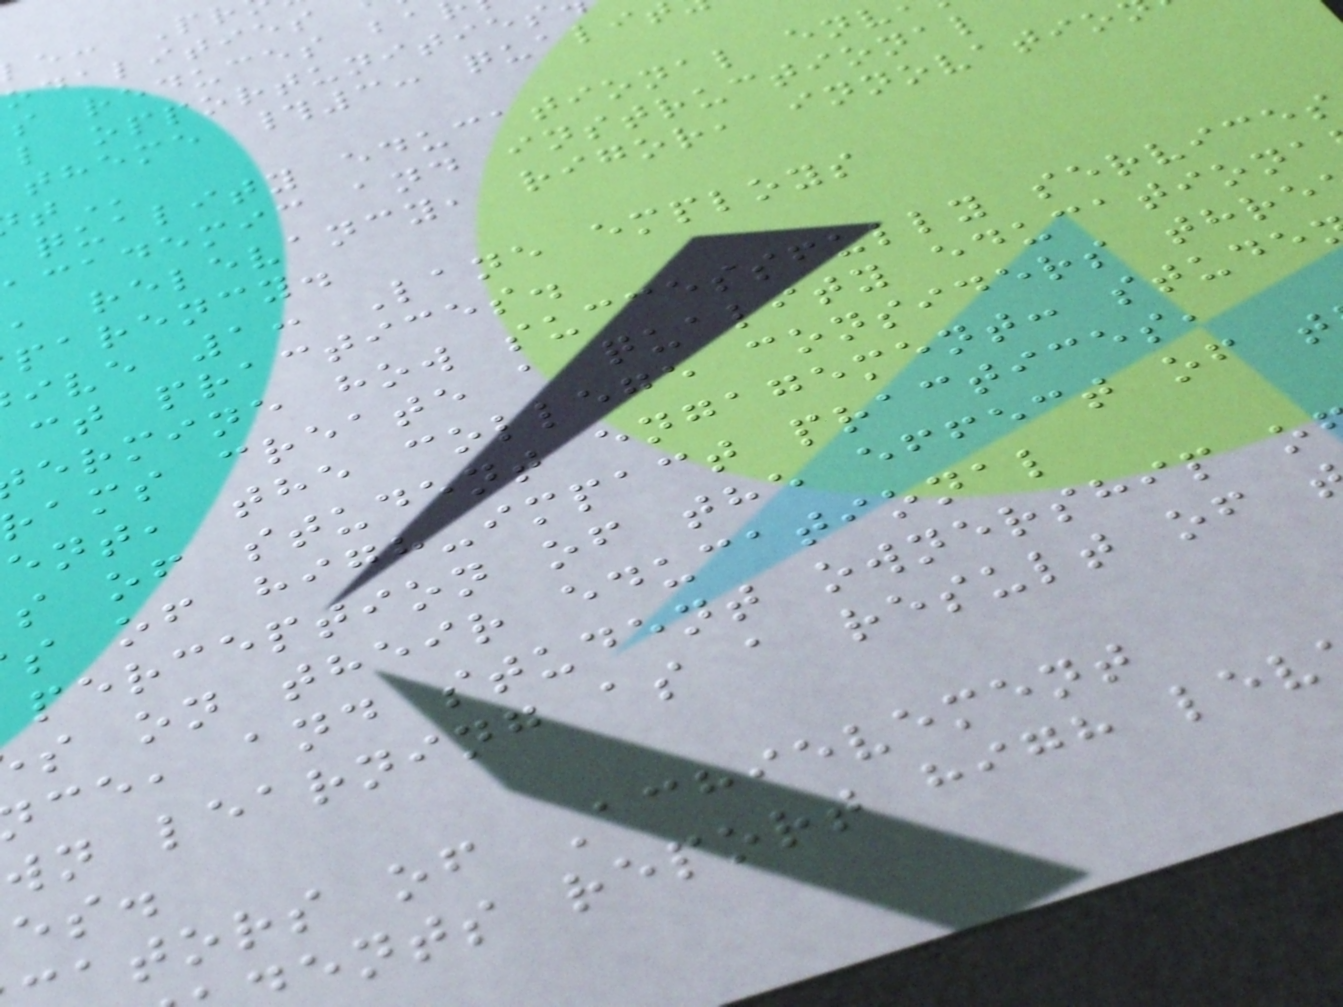s reduces ba
l opportunities
theme #3:
quality educational env
academic and instructional
, relevancy, rigor, innovatio
parency.
ive 1: Lane employs
ct practices.
ermine how successfully services
ams create a quality educationa
ent, the college considers thre
s of student engagement: stude
s of high-impact practices,
perception of the effect of t
s on their educational
ce, and student ownership o
wn learning as a result of
ators of Achievement
ents report high lev
